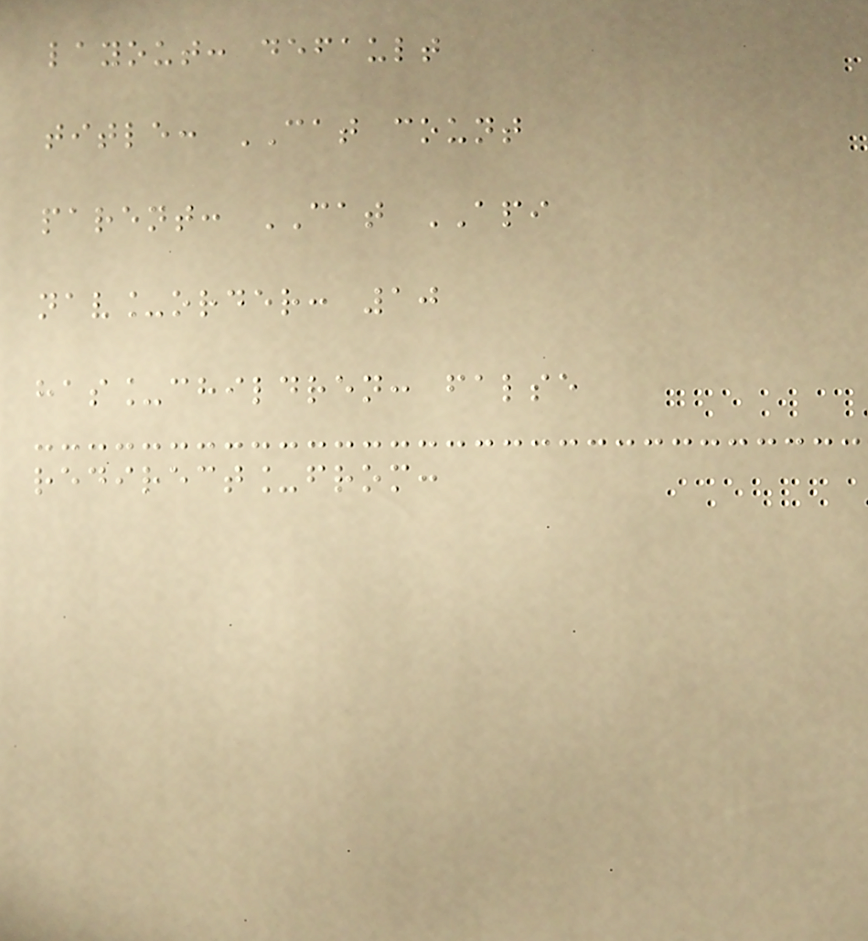layout: default
title: CAT count
parent: CAT API
nav_order: 10
has_children: false
redirect_from:
